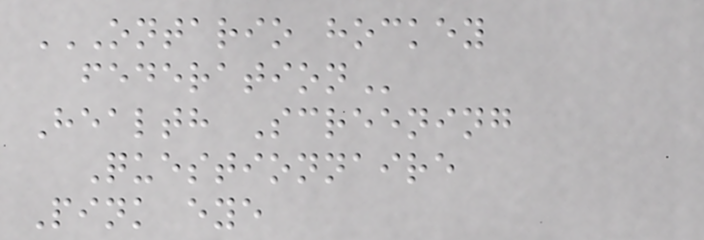ONTARIO HOCKEY
FEDERATION
Health Screening
Questionnaire
Pink eye
